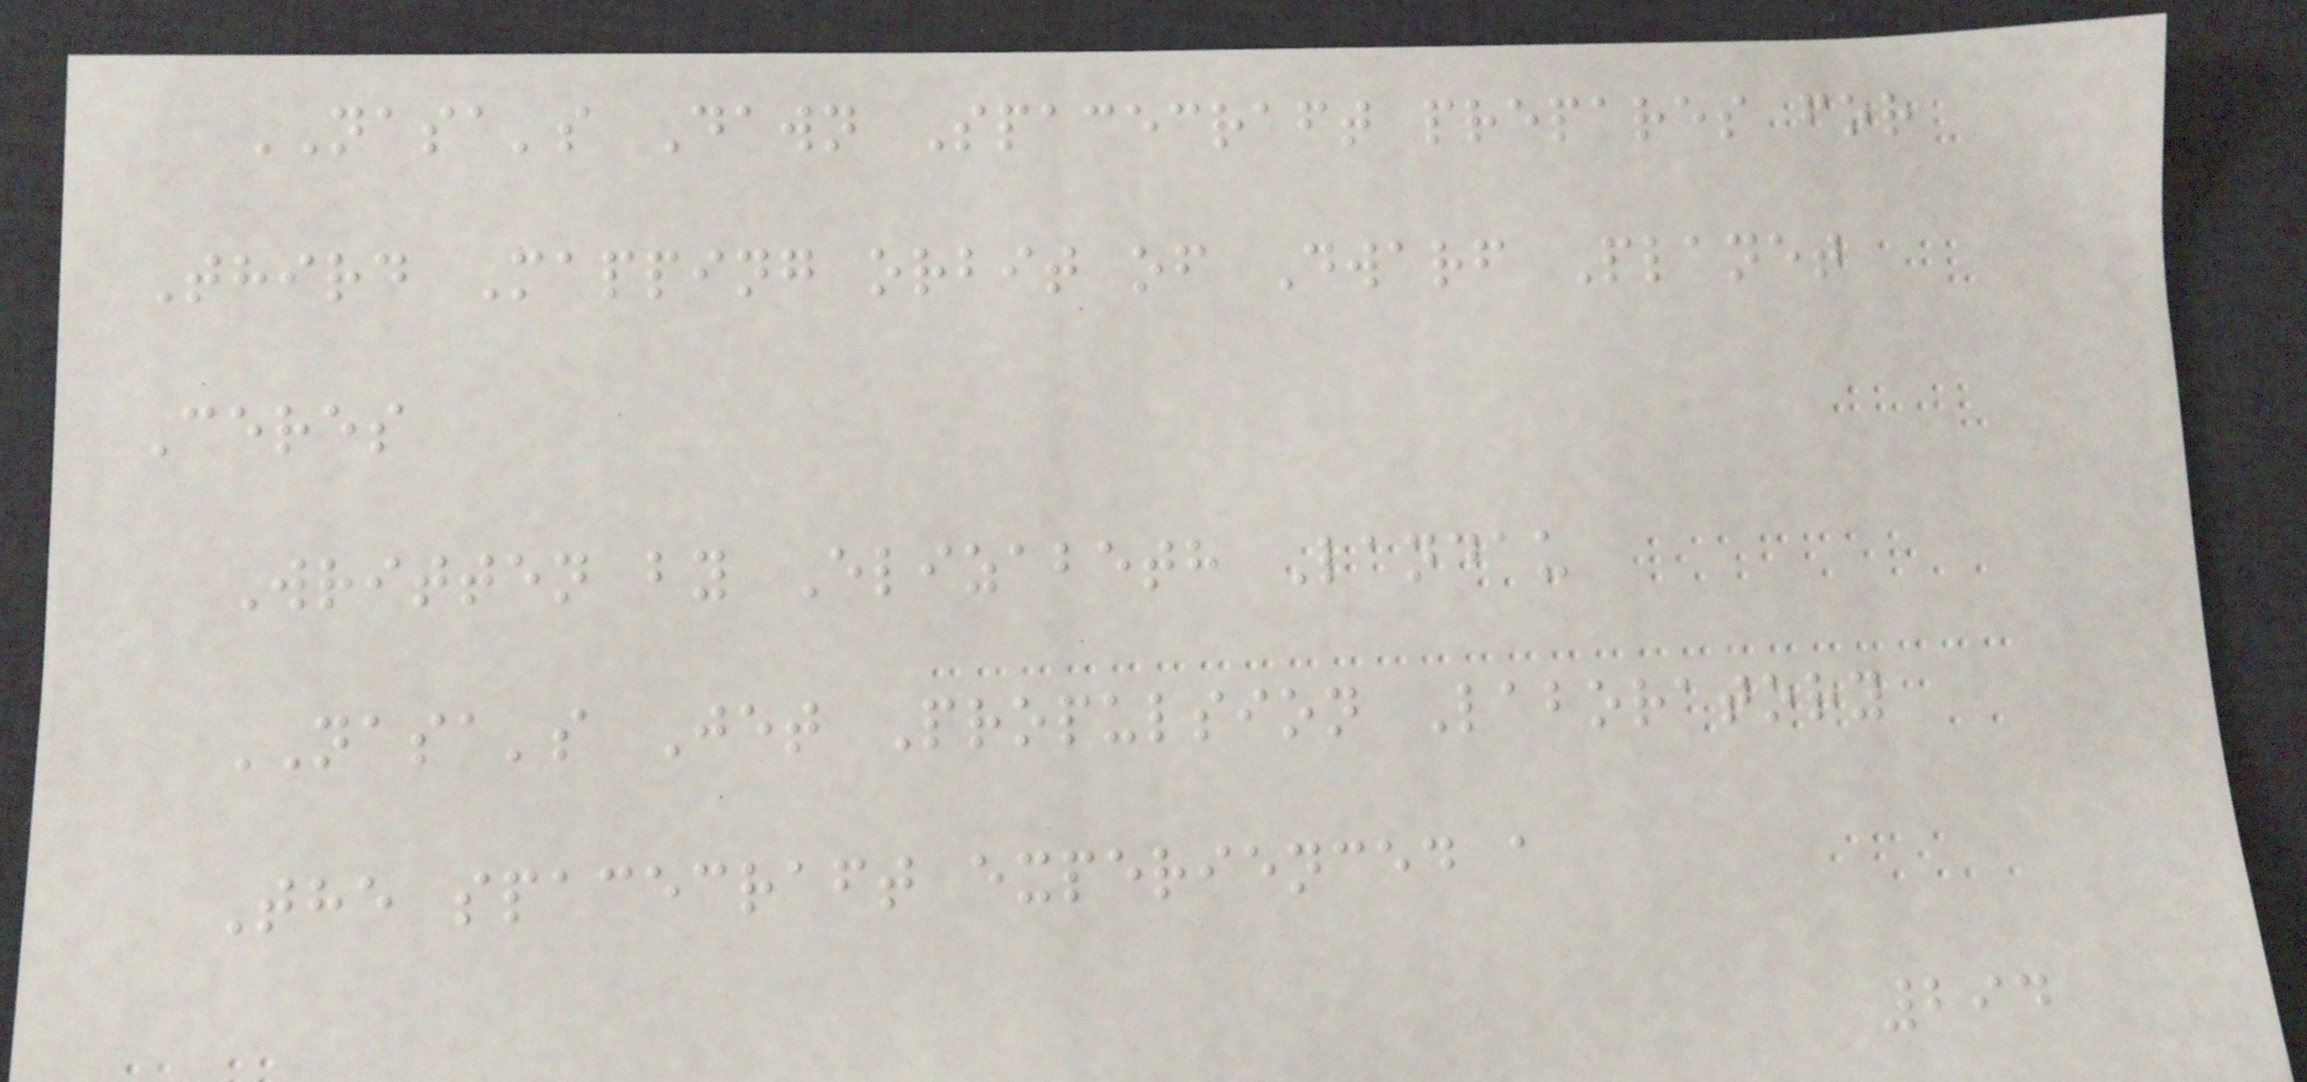NASA's Dawn Spacecraft prepares for
Third Mapping orbit of Dwarf Planet
Ceres
Written by Elizabeth Landau
NASA's Jet Propulsion Laboratory
The spacecraft experienced a
294
